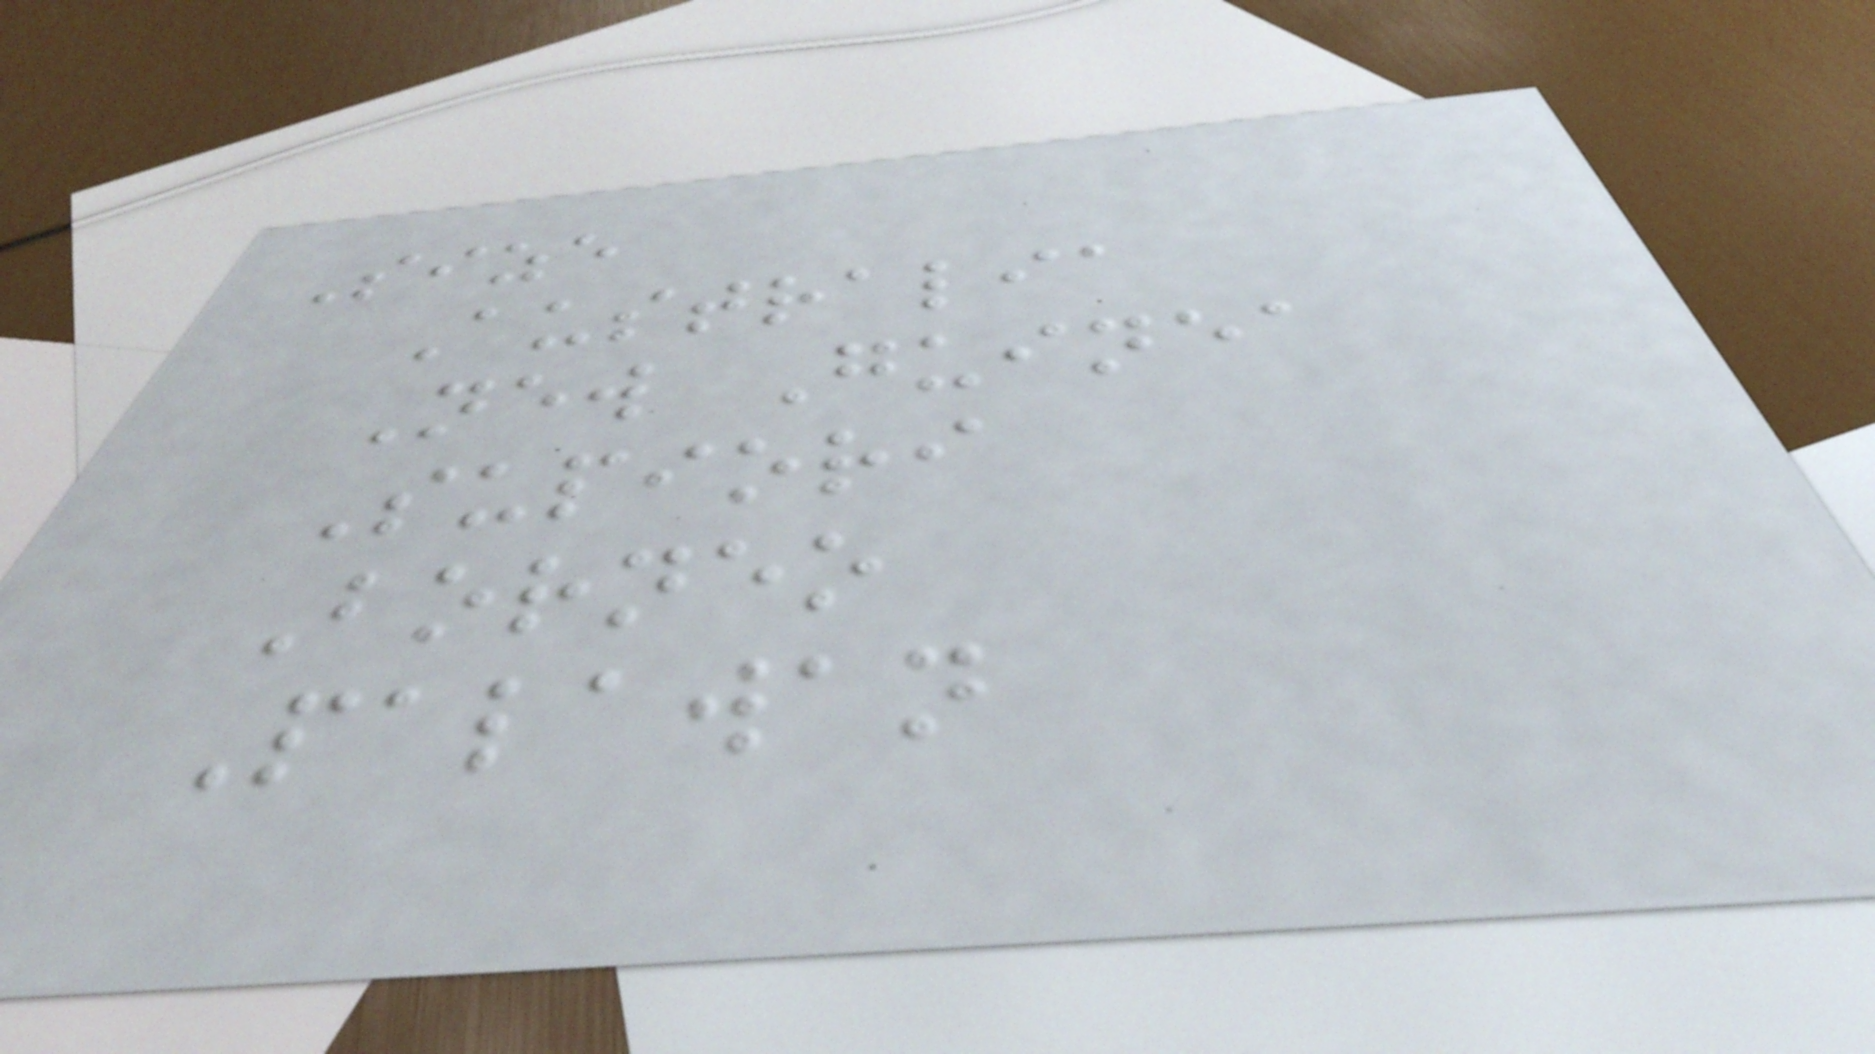Size
Australia
New Guinea
Supiori
Borneo
Palawan
